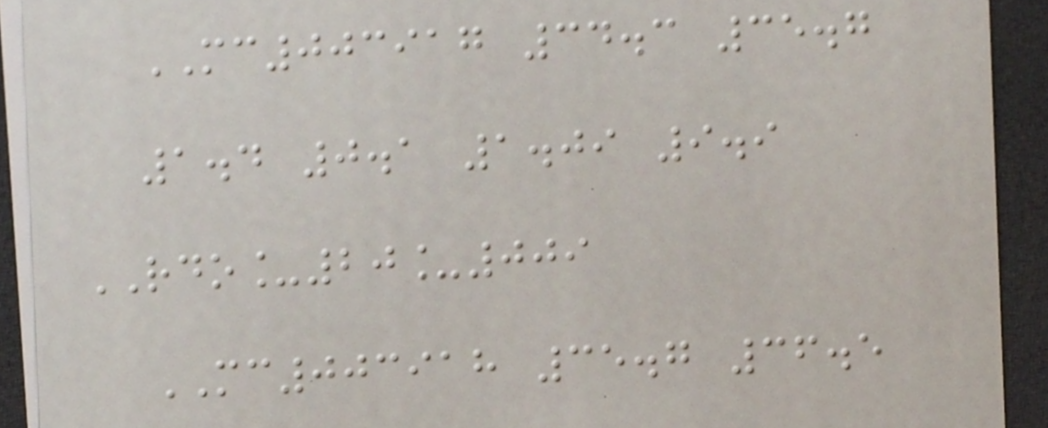MC003917 34.3 35.7
1.4 0.1 1.09 9.9
RDO_20_009
MC003918 35.7 36.5
